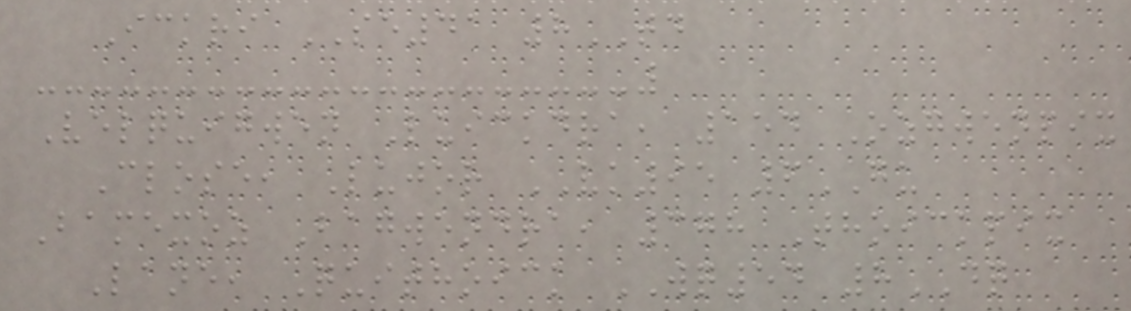Ickri SE41 8TD
Velquigwen Luickdra, 154 Ozgwenpix
Close, Lujor VK95 6GU
Bamexoz Bagwendra, 378 Thoickpix
Lane, Quithoick WQ54 8DQ
